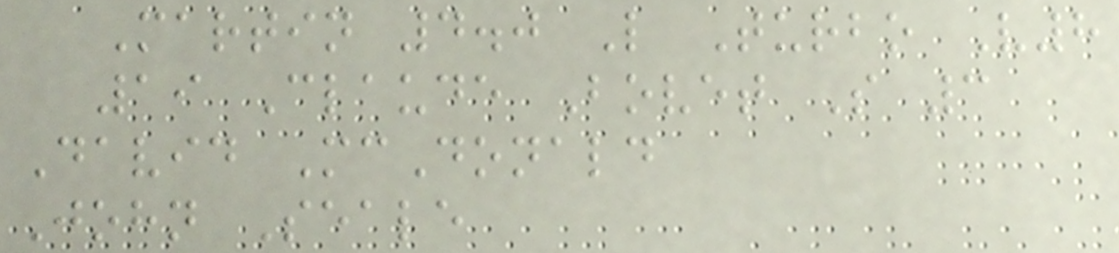Martin 4.0 L Turbo V8
19 Claude Bovet S 3
David McDonald
John Seale
